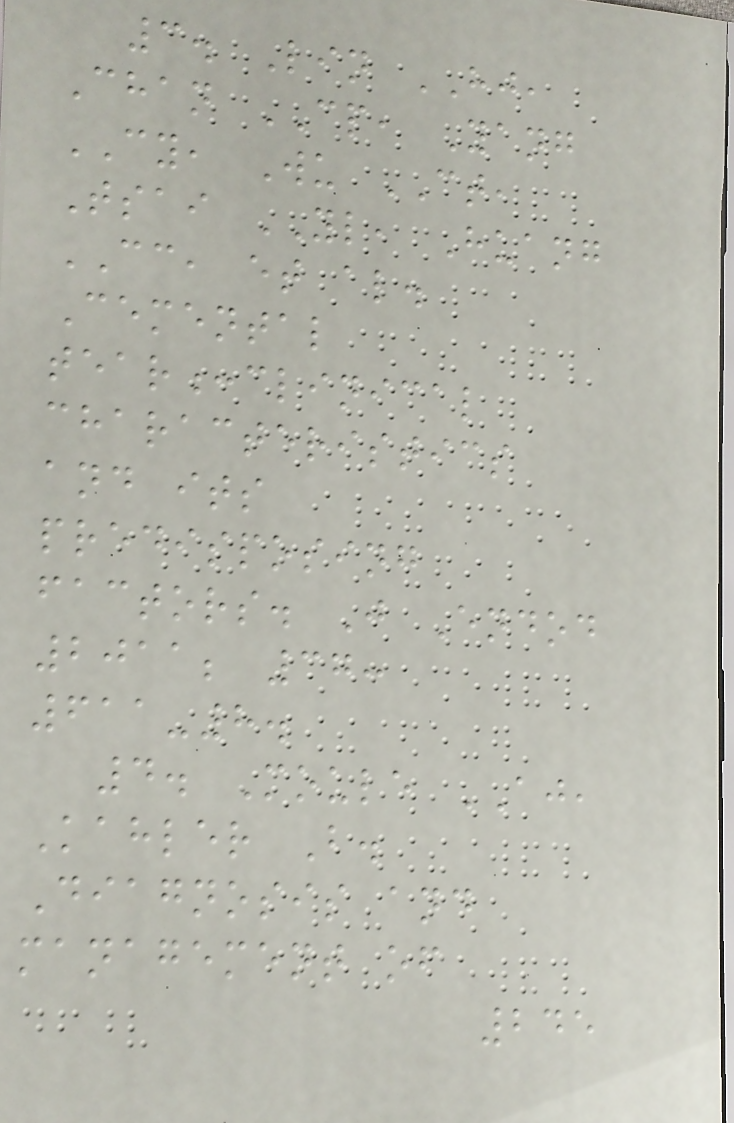3. Lin HJ,
Chan CP, Yang
CY, Wu CT,
Tsai YL, Huang
CC, et al.
Cemental
tear:clinical
characteristics
and its
predisposing
factors. J Endod
2011; 37:
611-8.
4. Moule AJ,
Kahler B.
Diagnosis and
management of
245
